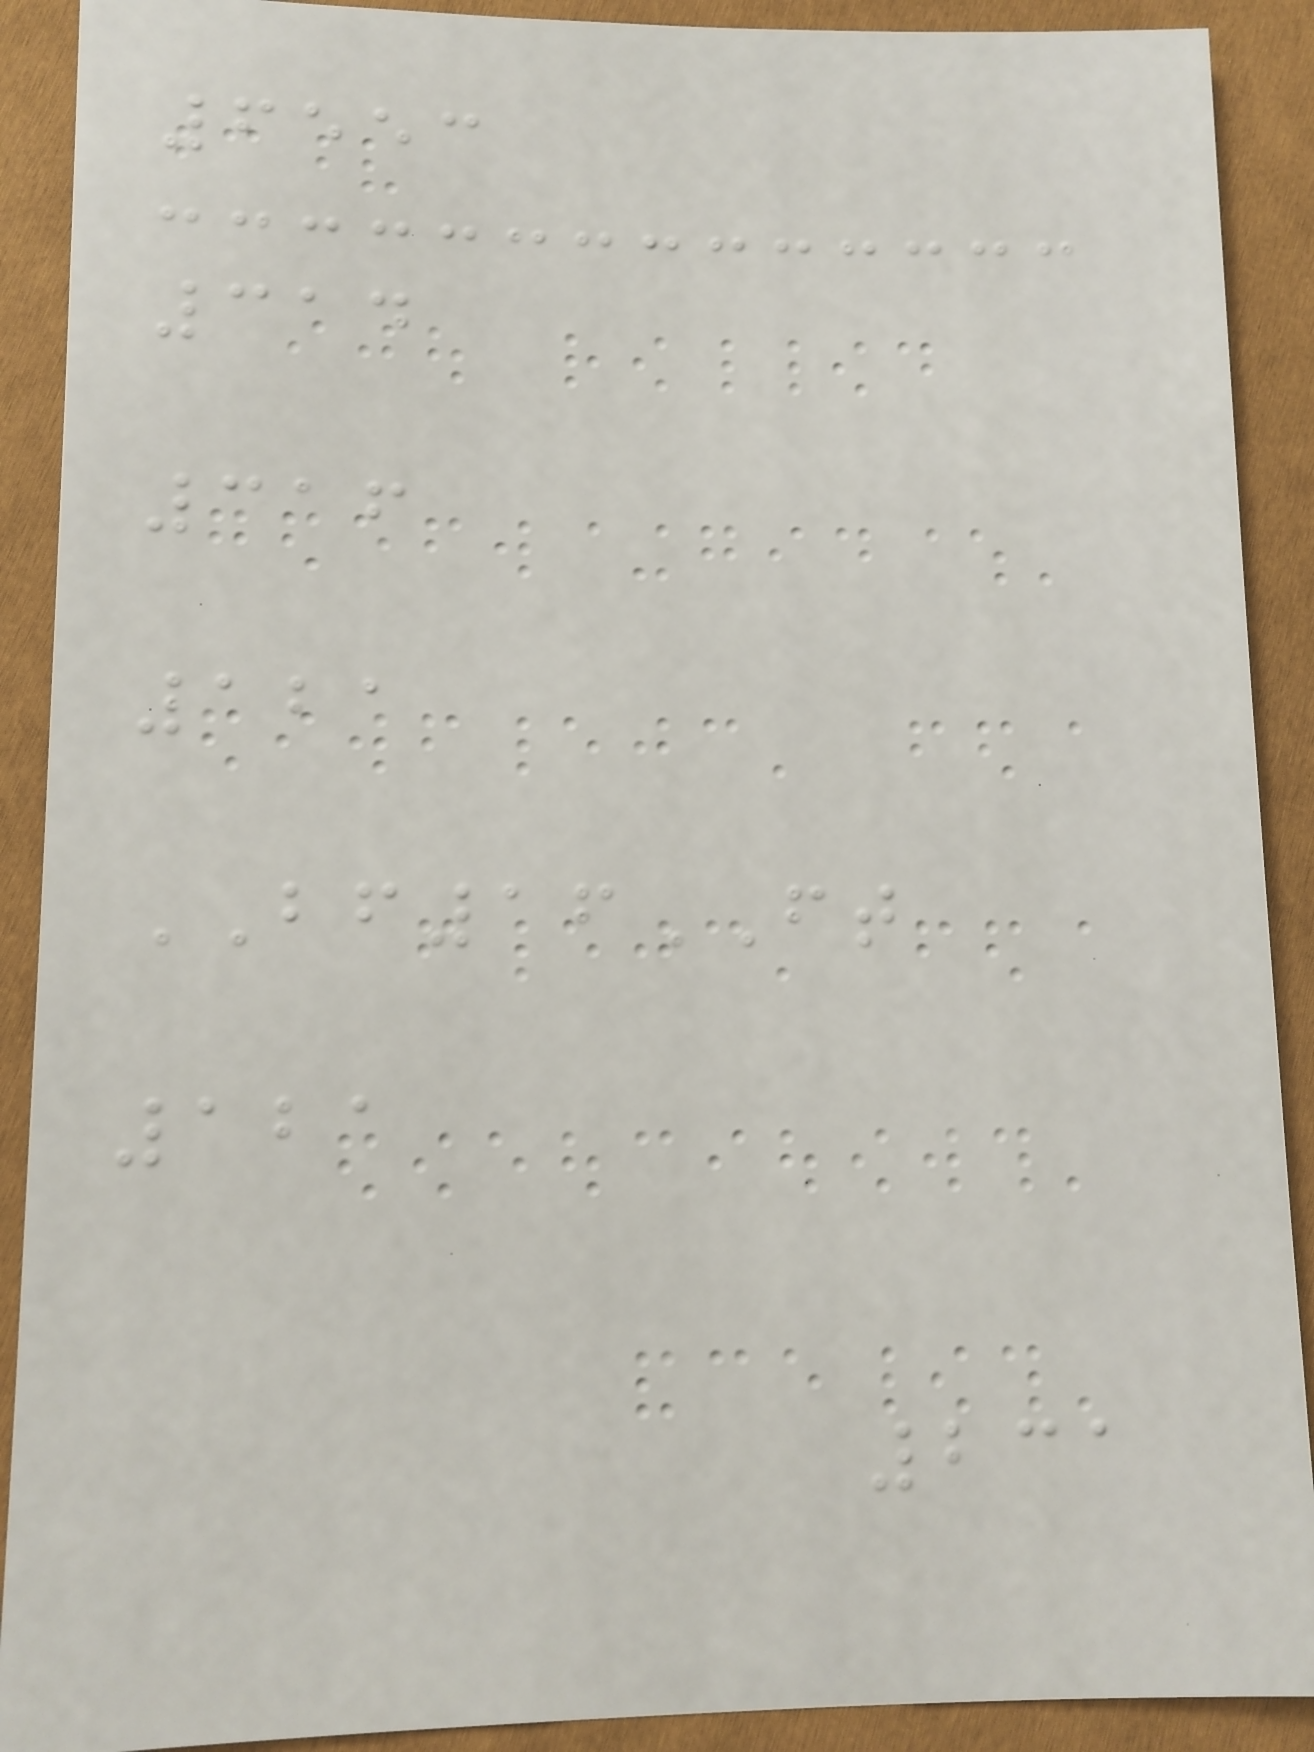6553
314
316
121
BF16FT
121
231
